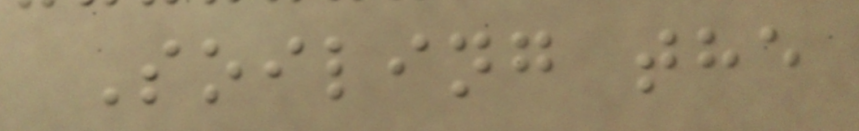Soiling the
